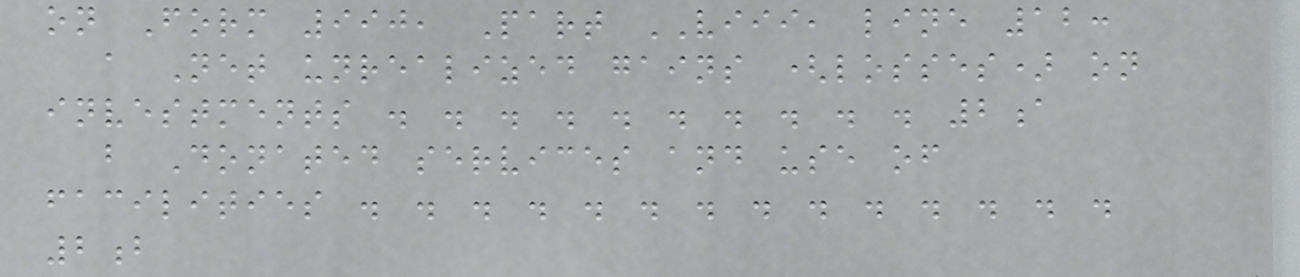on Form 990, Part VIII, line 12:
a Net unrealized gains (losses) on
investments . . . . . . . . . . 2a
b Donated services and use of
facilities . . . . . . . . . . . . . .
2b
